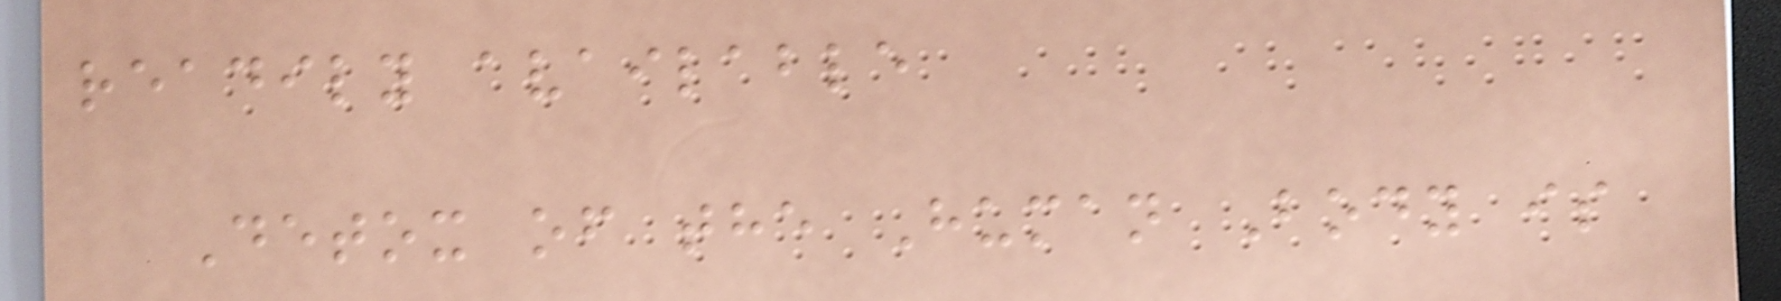readily available
Detox of the Human Body is
